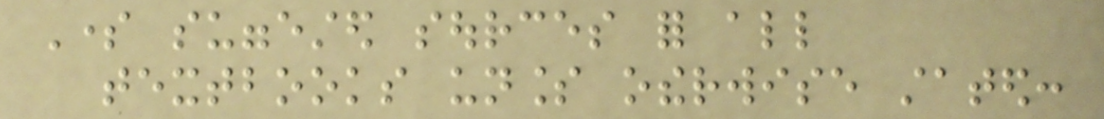Some suggested sources for all
textbooks unless otherwise stated:
